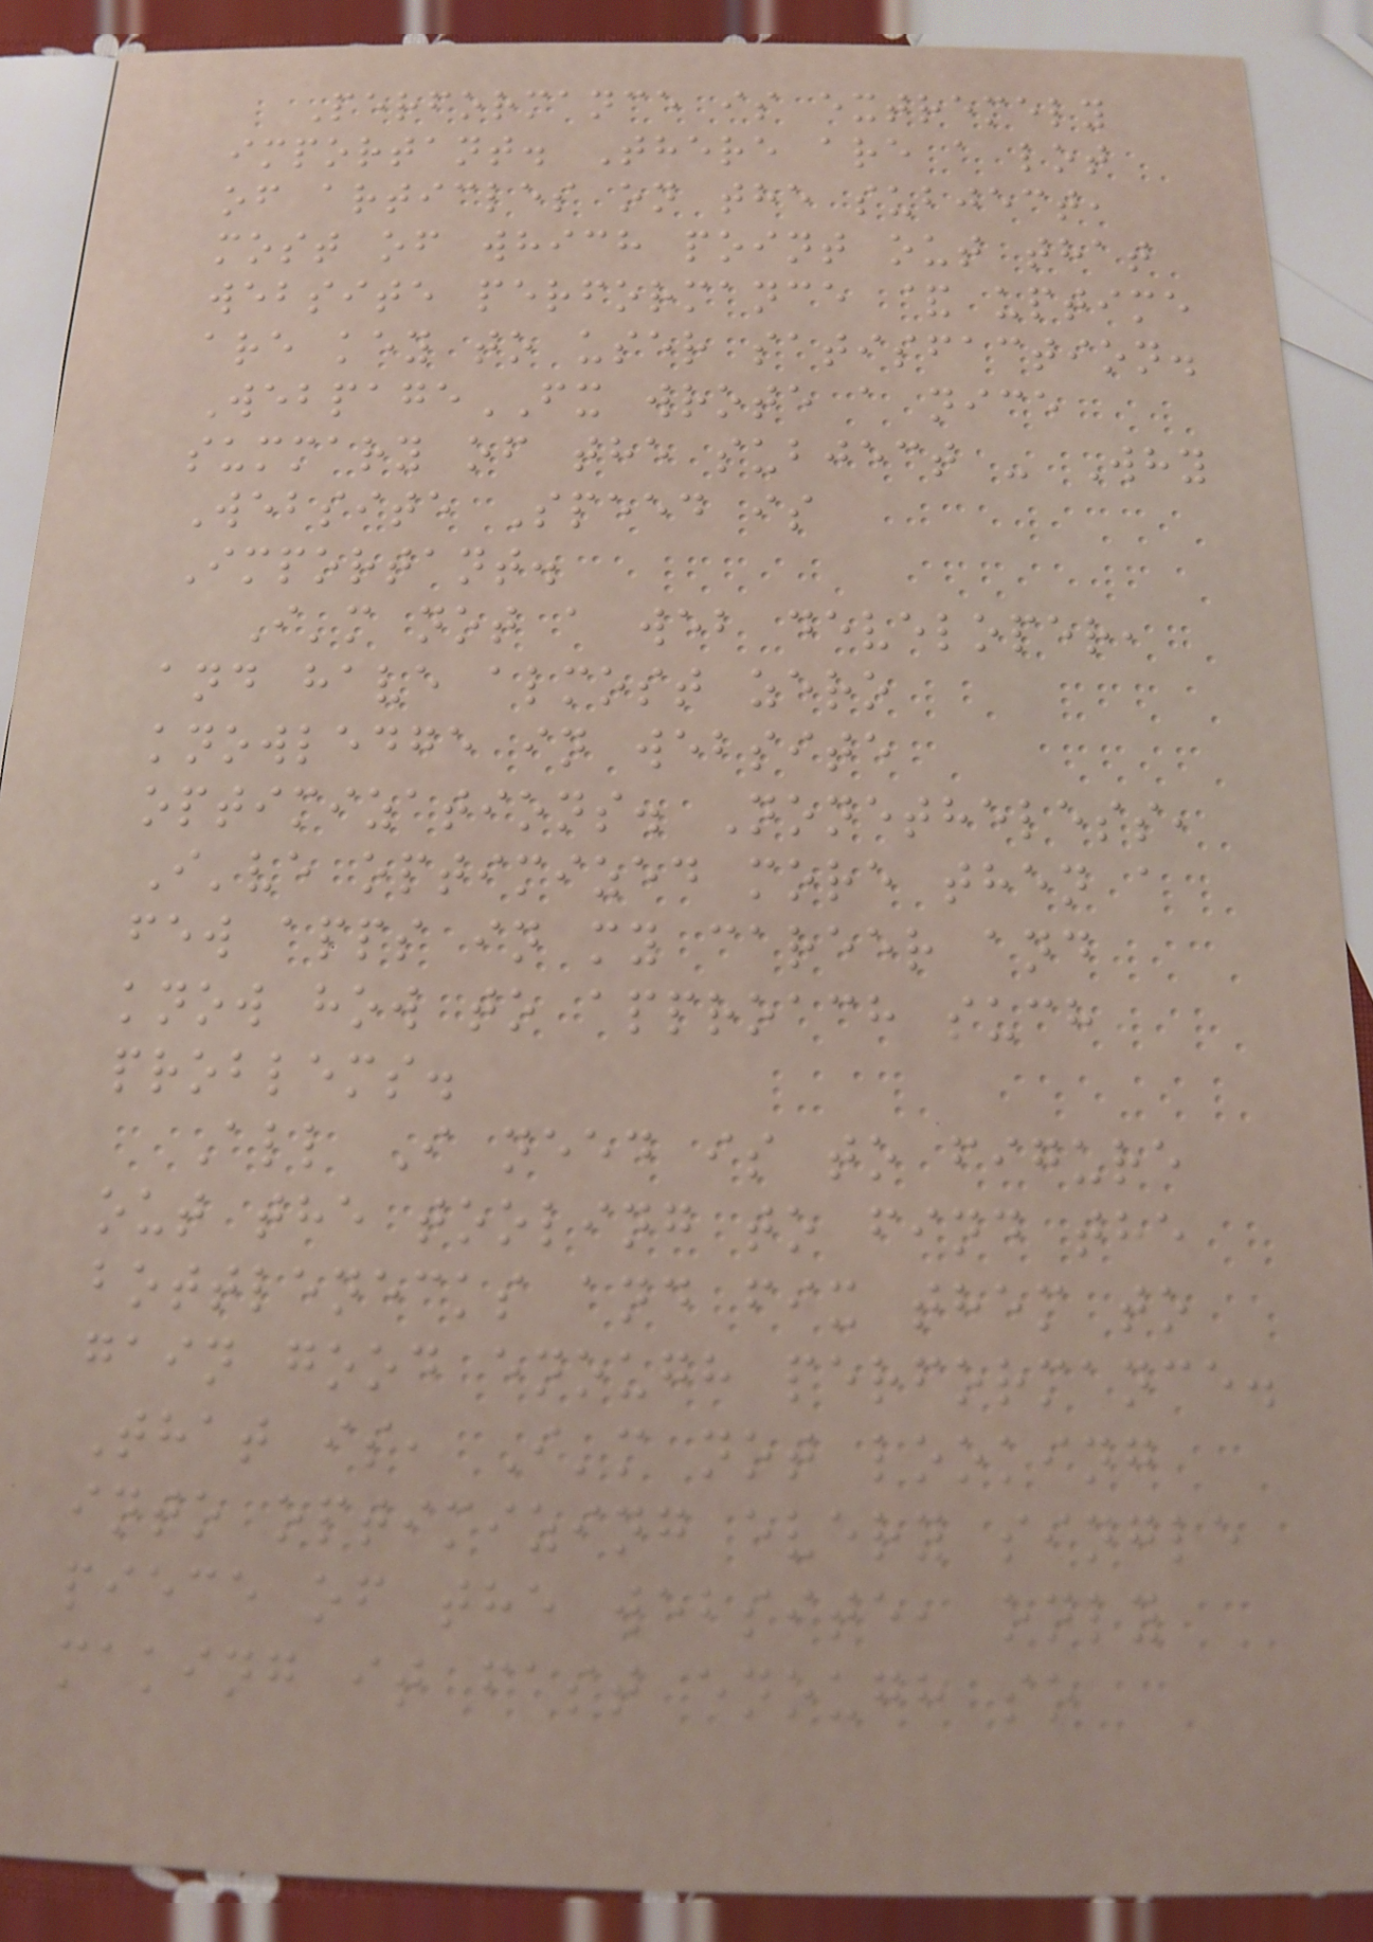Performance is extremely
important. There are a lot
of articles on the subject,
most of which point out that
website performance & uptime
are key to user satisfaction.
WebpageFX wrote a nice
summary of the subject - Why
Website Speed is
Important.
I'm not a web developer,
and have almost zero
knowledge in website
optimizations. Nonetheless,
I've optimized more then a
few apps in my career and
know how to approach such
problems.
All I need is to figure
out the tooling to find the
bottlenecks and fix them to
gain good enough performance.
That is, I'm not looking
into optimizing every single
piece of the website, only
making it fast enough so
